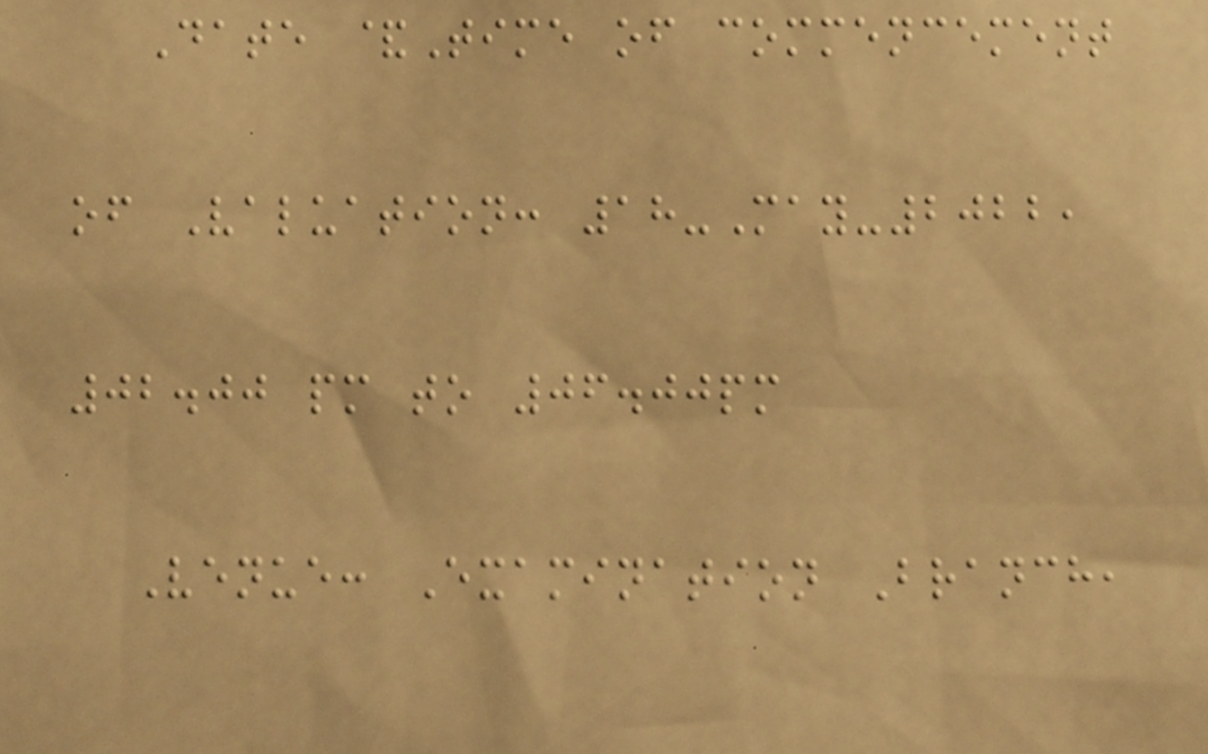Date &Time of commencement
of Valuation: 18-May-2022,
02.00 pm to 06.00pm
Venue: Examination Branch,
